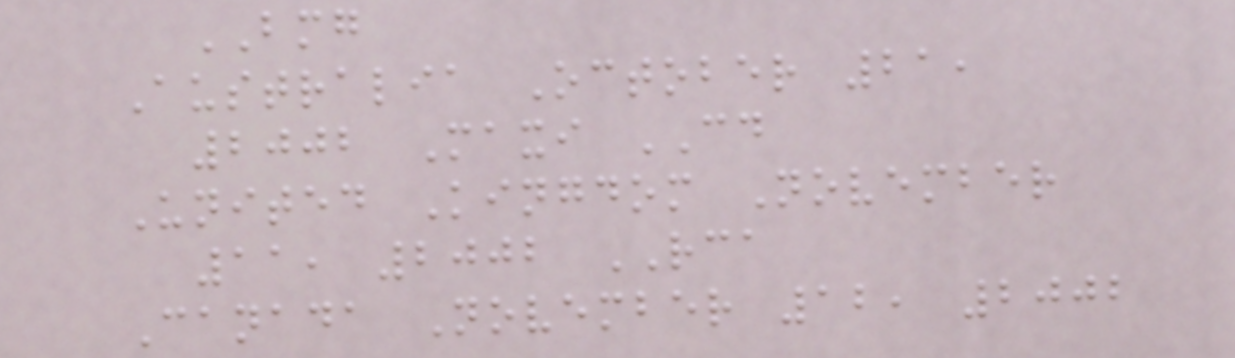BMG
Australia October 21,
2002 Maxi CD
United Kingdom November
11, 2002 RCA
Canada November 12, 2002
